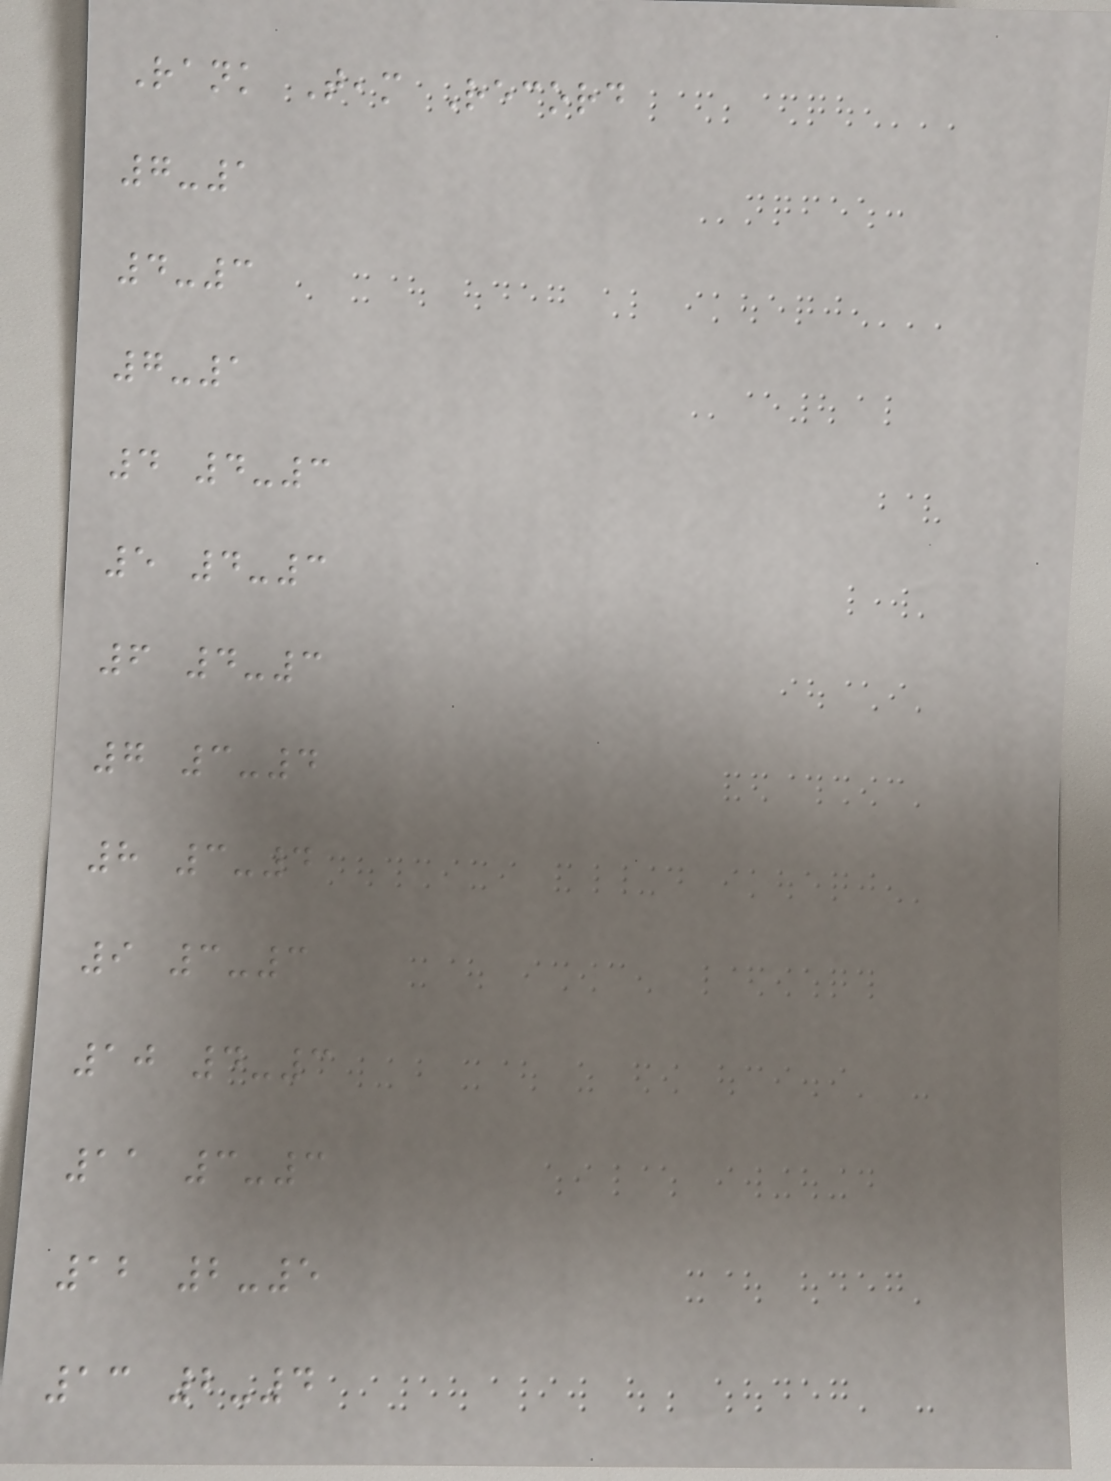Rank Team Record
7-1
4-3
7-1
4 4-3
5 4-3
6 4-3
7 3-4
8 3-4
9 3-3
10 4-3
11 3-3
12 2-5
13 2-4
